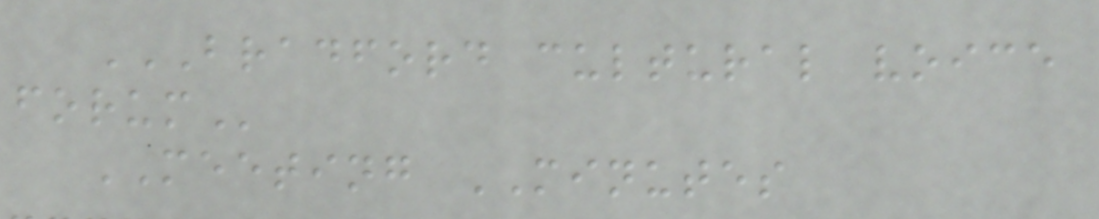BRADFORD CULTURAL VOICE
FORUM
MEETING MINUTES
